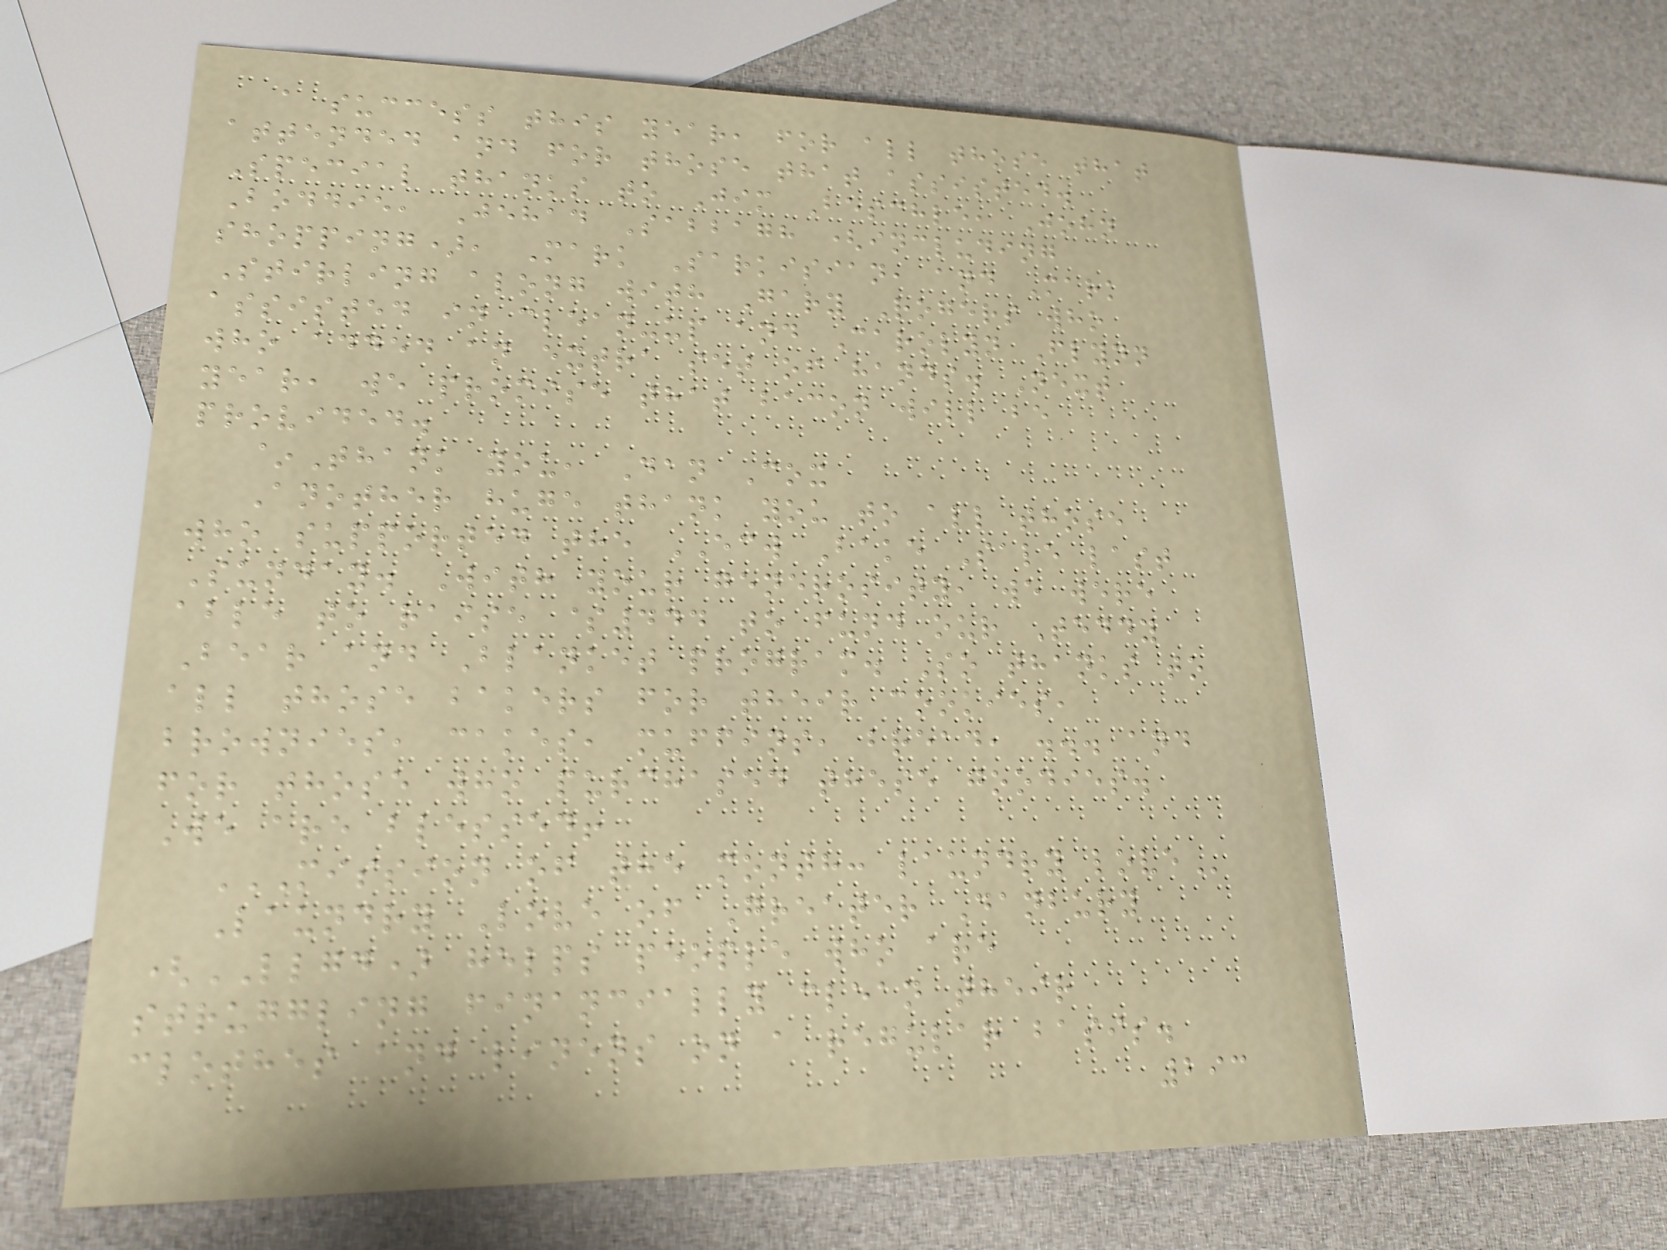a success this year, for all those that
attended and for those that assisted.
Special thanks to Jim Beschle, John
Boddie, Jehad Sabbagh (including
shopping), Mark Sarkisian, and Mark
Stirling along with Gary Rogers who
assisted in clean-up and Carolyn Flynn
who added an extra set of hands. Next
year, we promise that bacon will be
provided.
~Thank you, Dan Cox
Another huge thank you to all those
who supported the ECW Bake Sale last
Sunday. With your generosity, we were
able to raise $444 to fund our Teddy
Bear and Blanket program. So thanks to
all those bakers for their cookies,
brownies, cakes, muffins, bread, ... and
for those who purchased these goodies.
We are blessed!
MISSION OF THE MONTH: LAUNDRY LOVE
Laundry Love of Greater Danbury
(LLGD) helps people who are
struggling financially clean their
clothes and linens on a regular basis.
293
